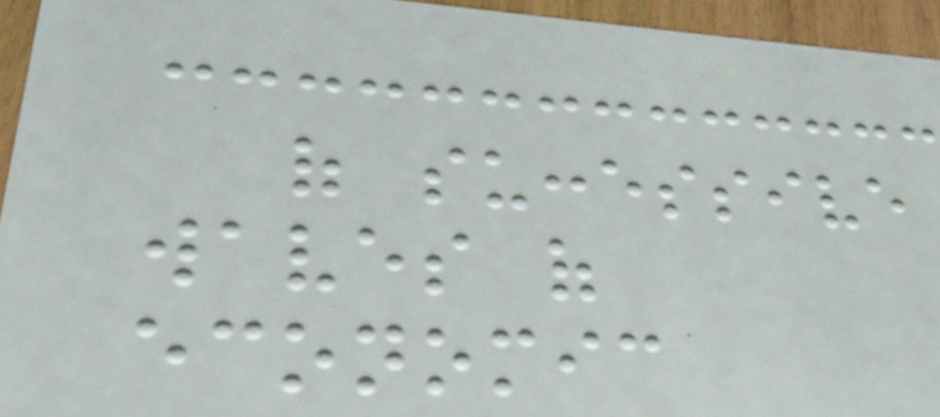of successive
waves of
economic
